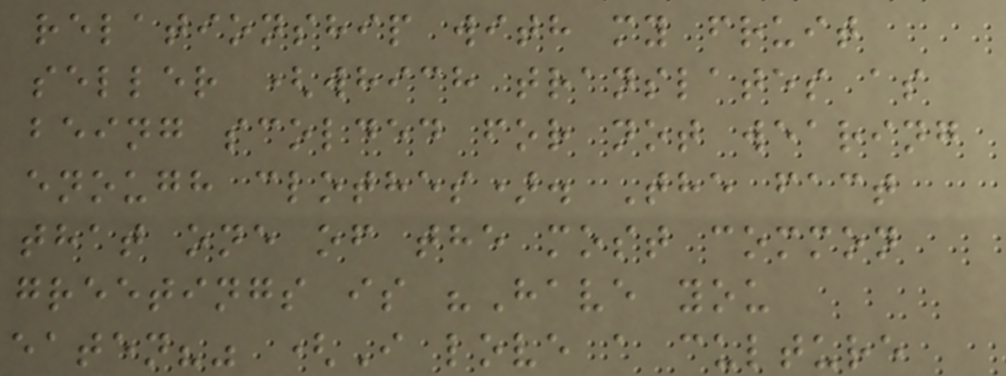relationship with my fruit
seller (which translates as
being scolded for not wearing
enough clothes). The fact
that one of the most common
greetings is "Have you
eaten?" (I love a culture
